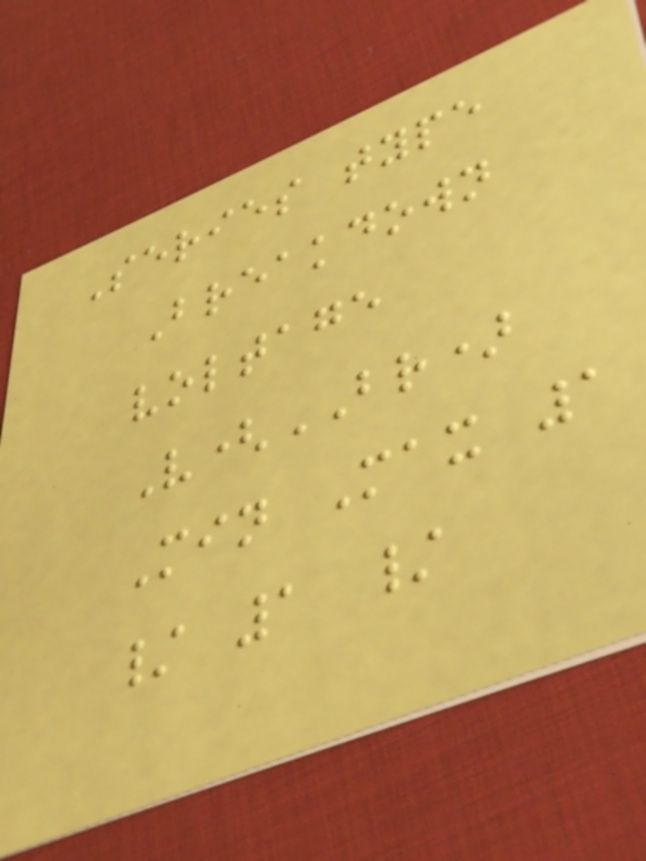Series type
Breakdown
voltage
V(BR)
Min Max 1
/ 1 /
